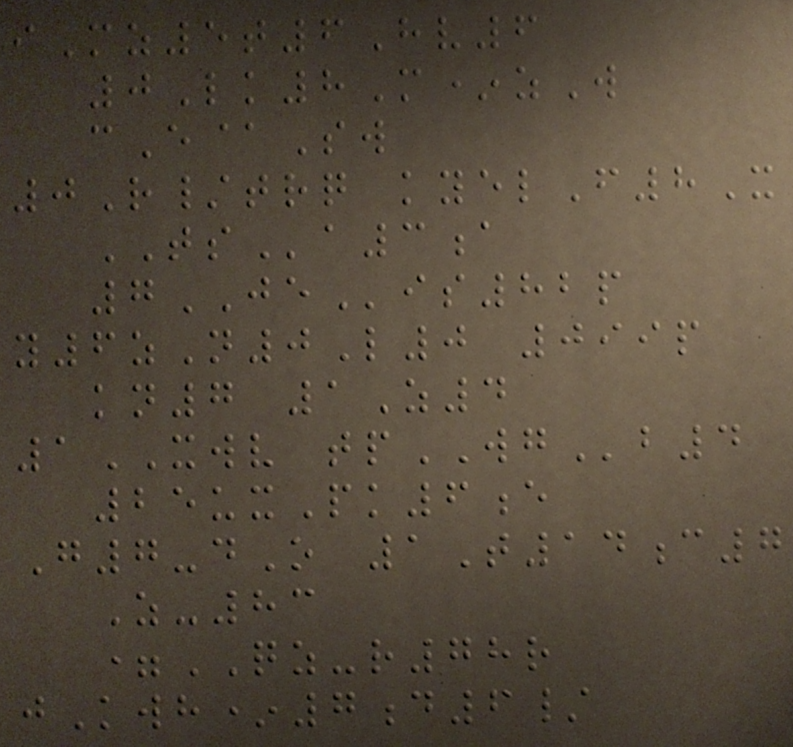iMz5t6Hv6
0Lk8M*zW
cE@Sw
0R/trq kyelF8X
TSa3a
7JEis82p
y6zN0L0 099p
kn7 1Z4
1XWV tpWGb4
25uxPk6e
G7-dO 1T14c7
Z-83
=QZ-r78r
jKwh*7d6/
